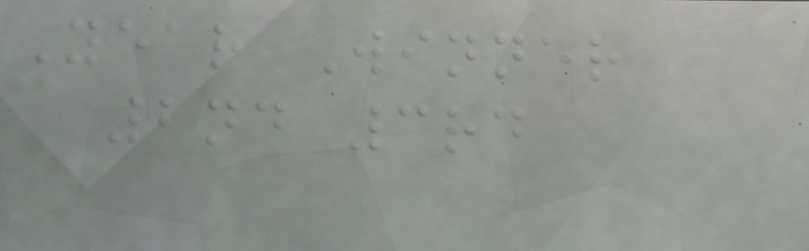Year Winner
2nd 3rd
